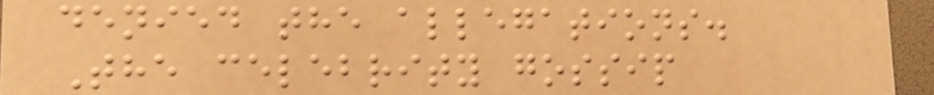denied the allegations.
The celebrity gossip
